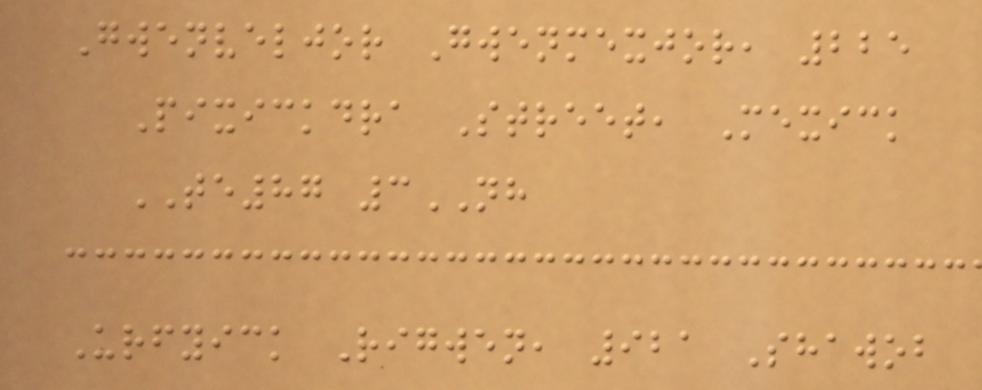Gwenveljor Gwenmexjor, 225
Pixickdra Street, Mexick
TE87 3NH
Urfyick Rigwen, 921 Shawob
